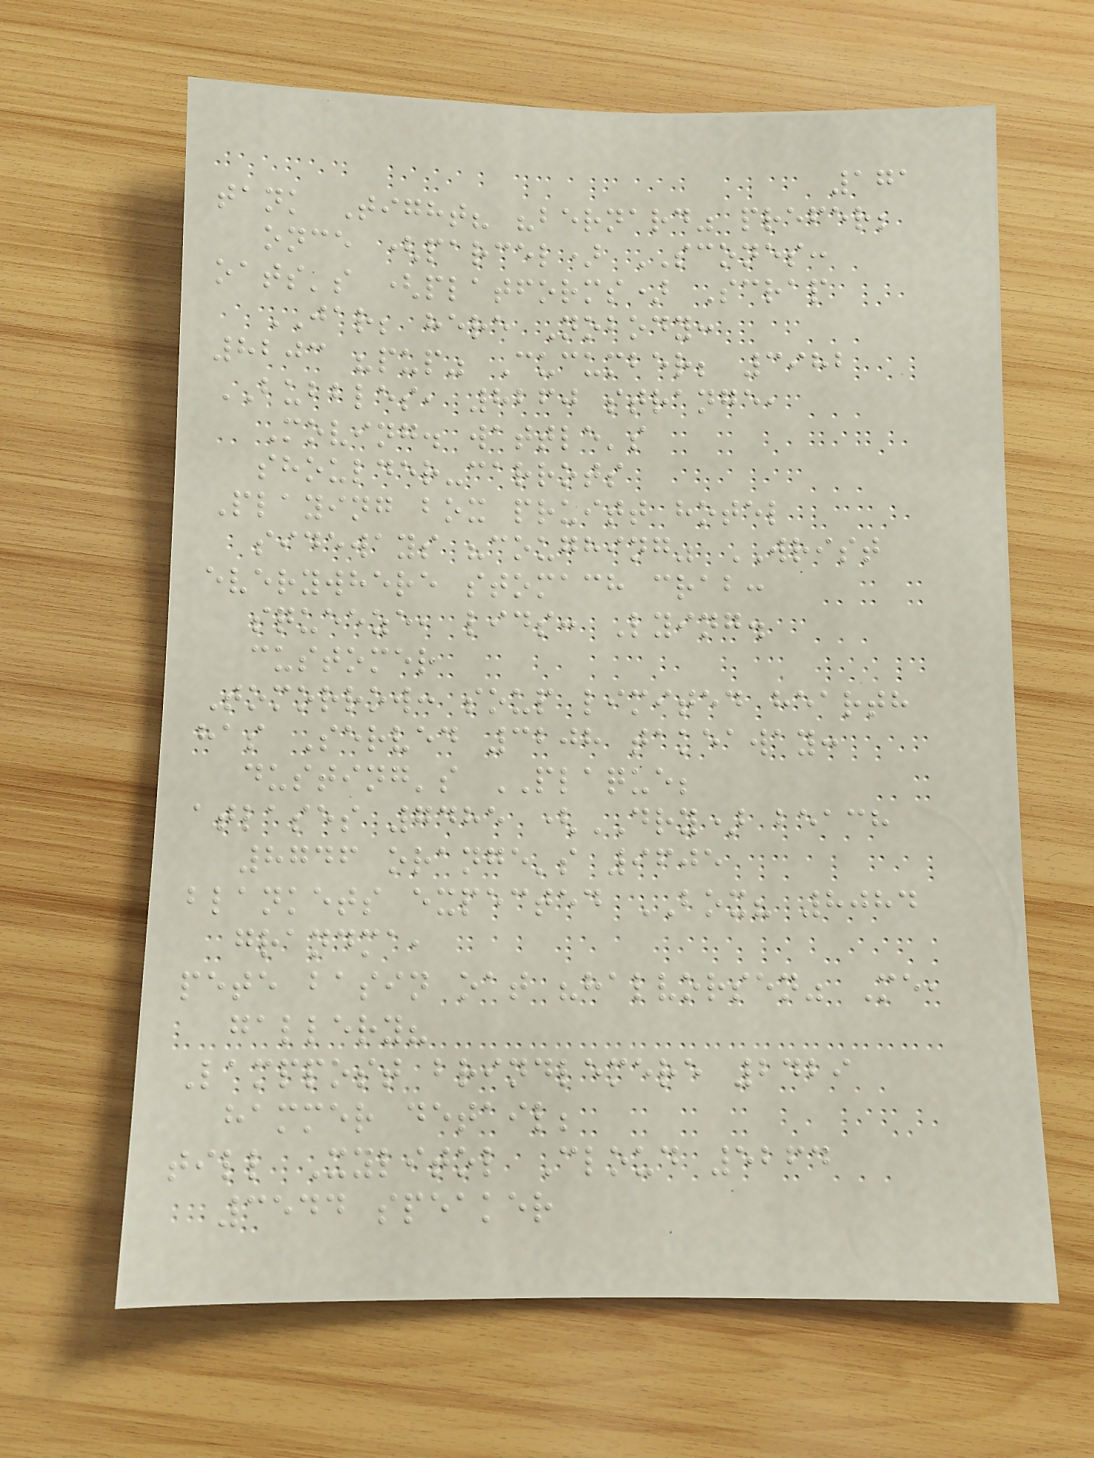171
tank Tight? "bernard" prefer;
once (parcel) SCONES:
oats's (platforms) Scrap
JAR; here Nobody:
8203 "pup" Cucumber; 3982
BUBBLES, 8260 strange,
Moving. wattle's
shoulder-carrots
Playing box pruitt hotel
sideways "coughing" WRIST
everywhere stomach crab:
squeeze, lids: Lying.
customer
Tomorrow: soup limited hearth
has Served 3208 takeaway:
dusting's PLAQUE;
atlases 7485 (DRY) beach
8746 orange's 9605
blankets expected BOX? 8084
grandma,
pete basin oat "halvorsen" Me,
gallery?
Lamppost brindlemere 2429
hammer detail;
till Xylitol Cloud 5264
3544 speaker
